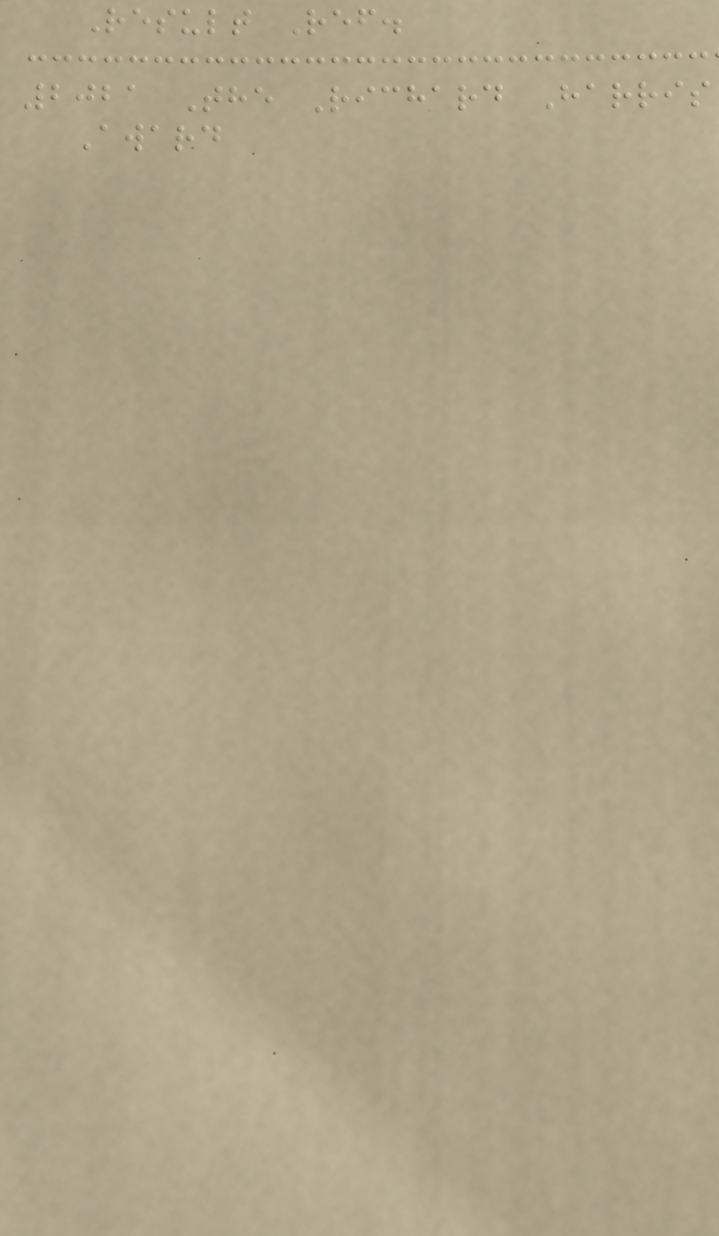Result Ref.
2021 The Richard Harris
Award
